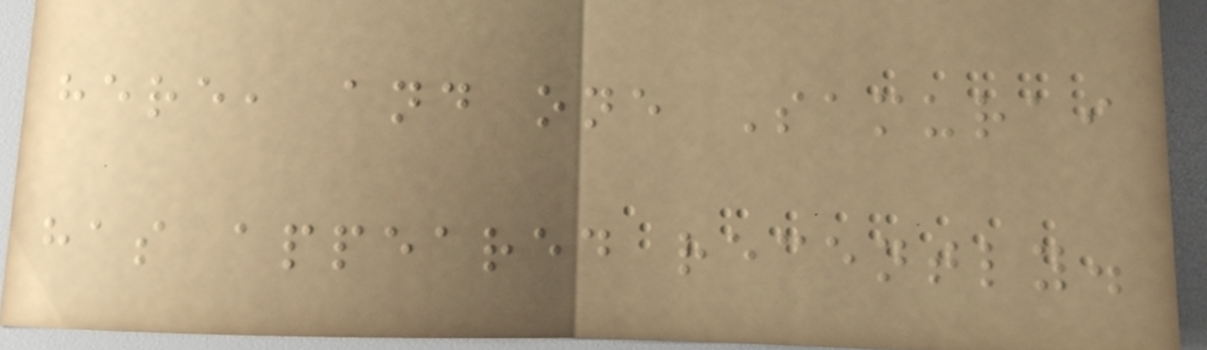here, and one Samurai
has appeared recently.
